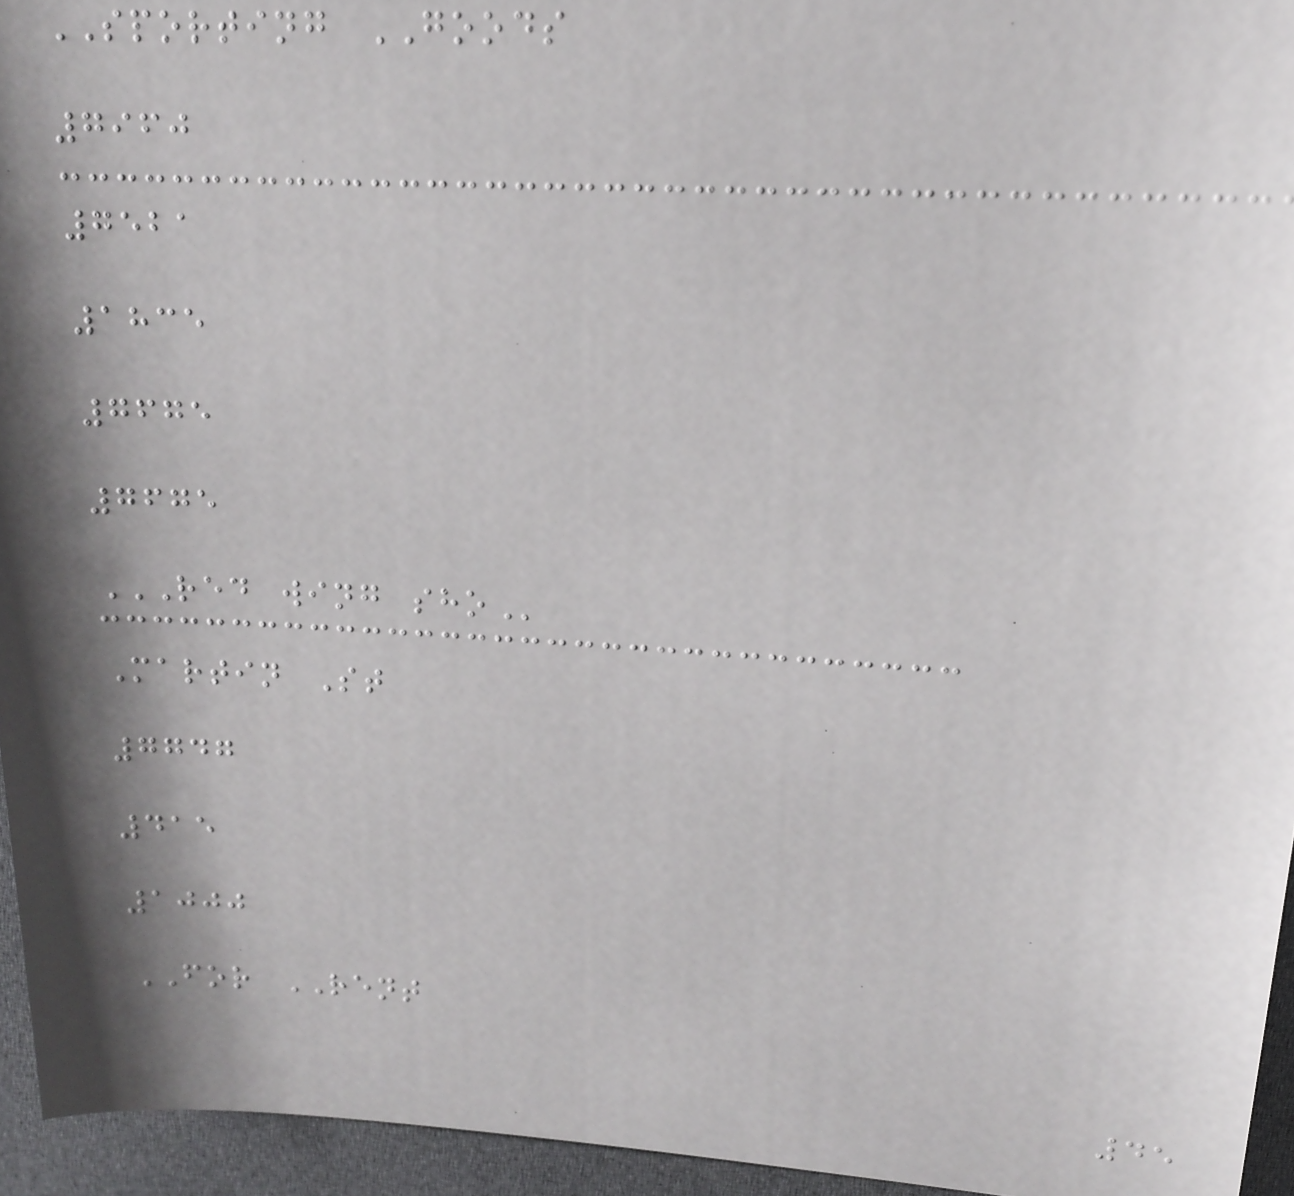SPORTING GOODS
7960
7521
1835
7675
7675
RED WING SHO
Martin St
7747
415
1000
FOR RENT
45
